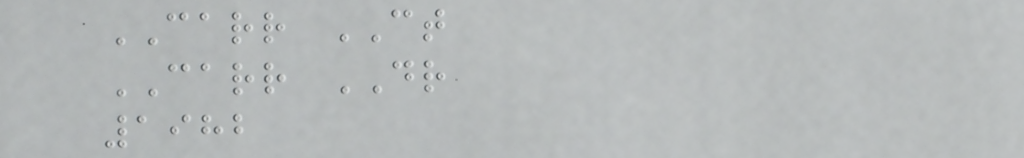CARR CT
CARR DR
1982
